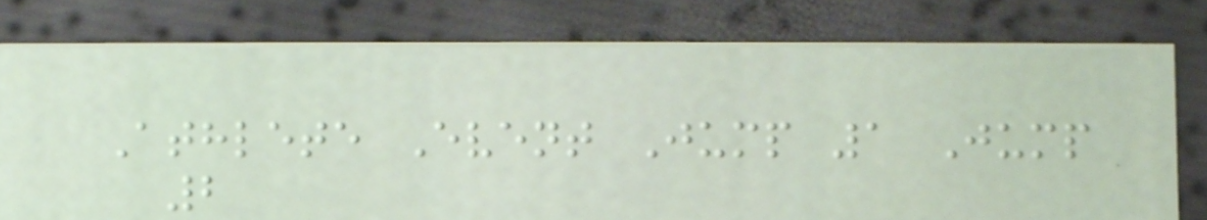Athlete Event Jump 1 Jump
2
